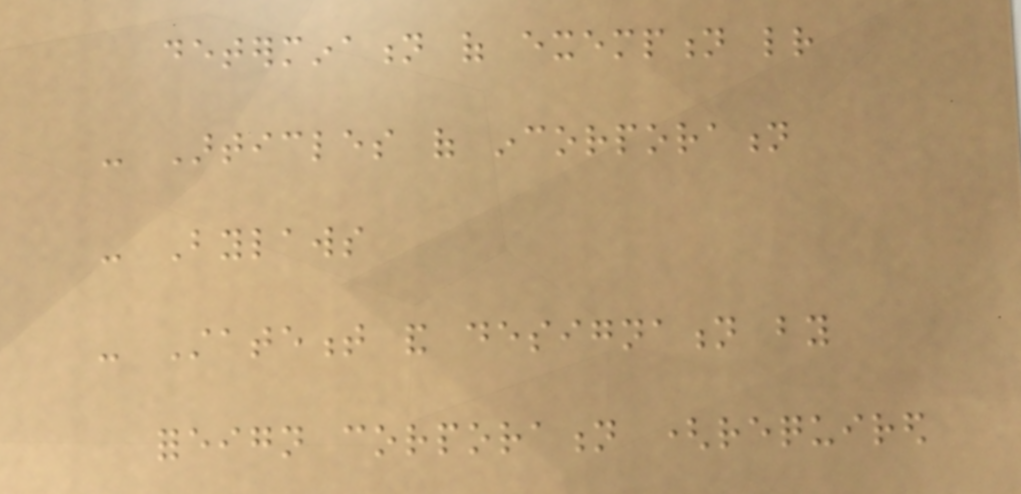determination of exemption letter
- Articles of incorporation
- Bylaws
- Statement and designation by
foreign corporation (required
